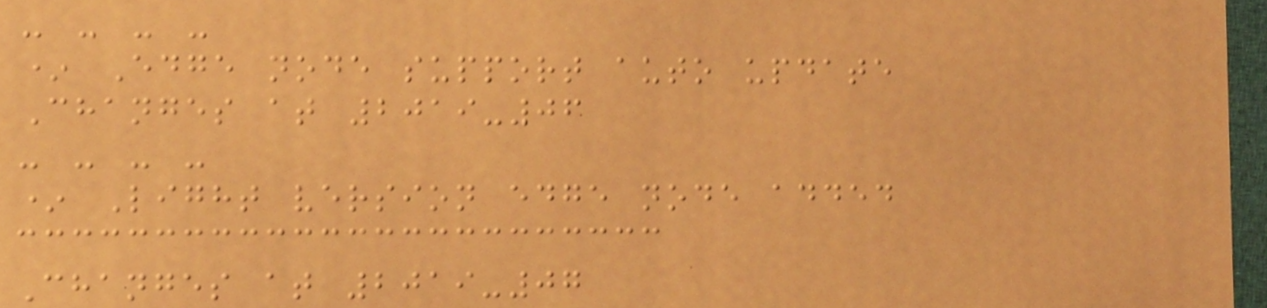- - - -
* Edge node support auto update
Changes at 2019-06
- - - -
* Light version edge node added
Changes at 2019-07
